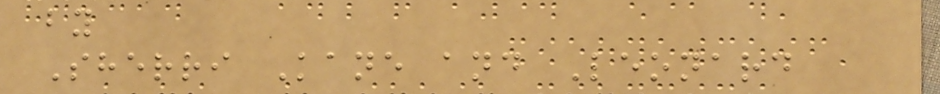by
Sherri Kane and Leonard
